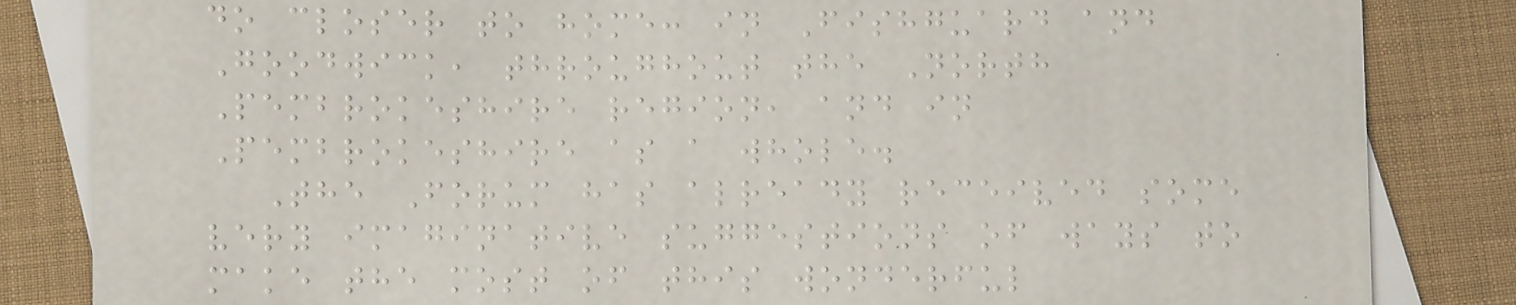do closer to home: in Fishguard and
Goodwick, throughout the North
Pembrokeshire region, and in
Pembrokeshire as a whole.
The Forum has already received some
very imaginative suggestions of ways to
make the most of this wonderful
